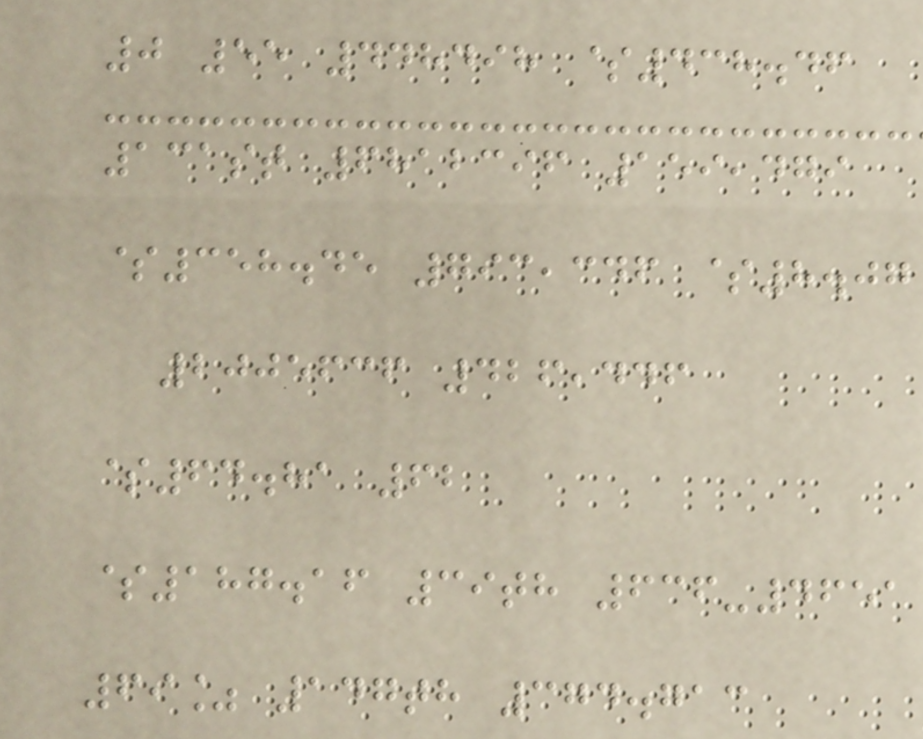0 55 448498 $438.46
131st 6812396 159,479
$358.45 793,346 $8.07
2005636 426,446
$64.81 62
$187.16 39th 636-4651
69% 147th 374.713
